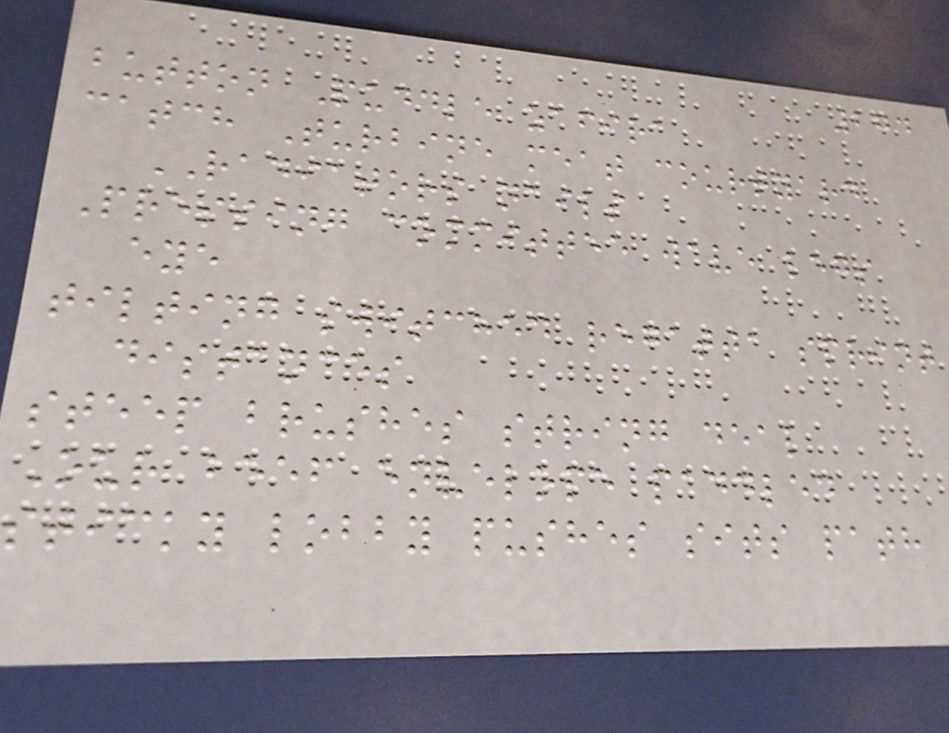274
button Puddle zafira
catch Turbine meat courtyard
RADIATORS nails
Pressing committee wave legs
eye
tilting switched regatta sprint
distances
steep brushes string deal
Our beef envelope paddled
sticky lobby pushes sits path
